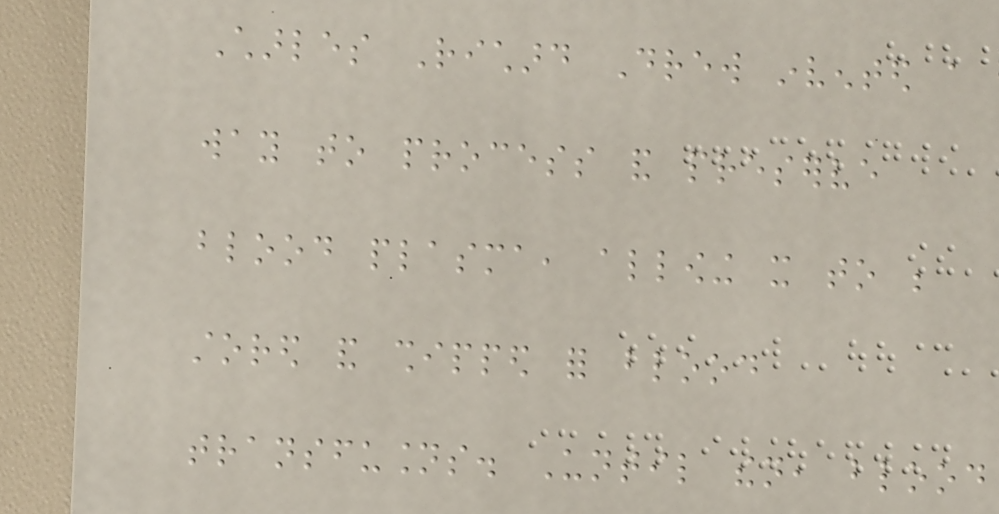Charles Richard Drew invented a
way to process and preserve
blood plasma, allowing it to be
stored and shipped for blood
transfusions. Until then, blood
